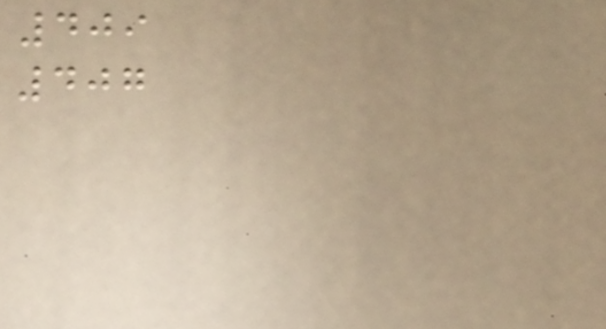409
407
